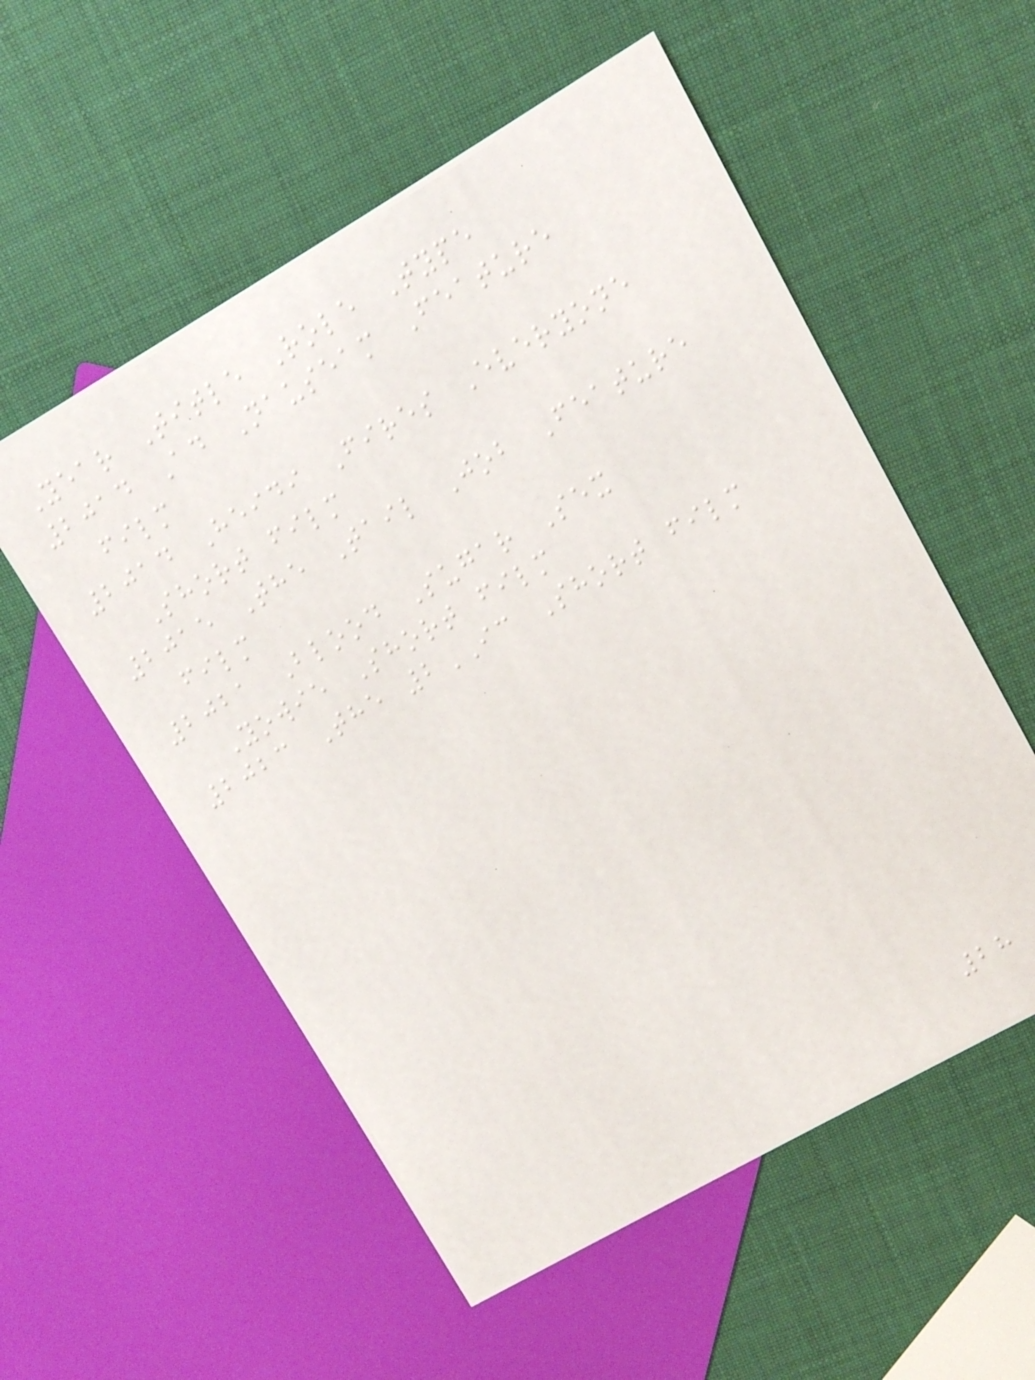Year Title Role Type
2014 Ad Nauseam Feature
film
2014 Heidi Fires Everyone
Short film
2015 The Tail Job Feature
film
2021 Blood Sugar Sex
Yowie Short film
2023 The 2IC Short film
28
